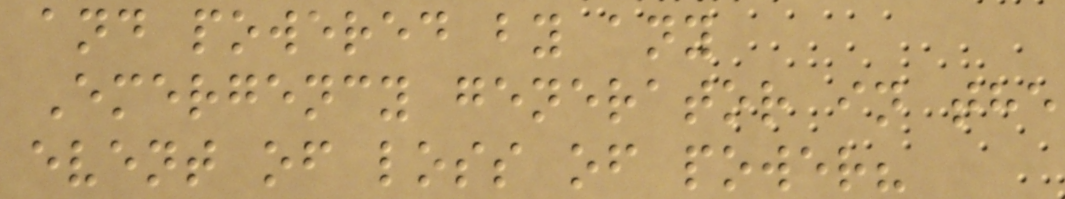and powered by any
Emergency generator in the
event of loss of power?
